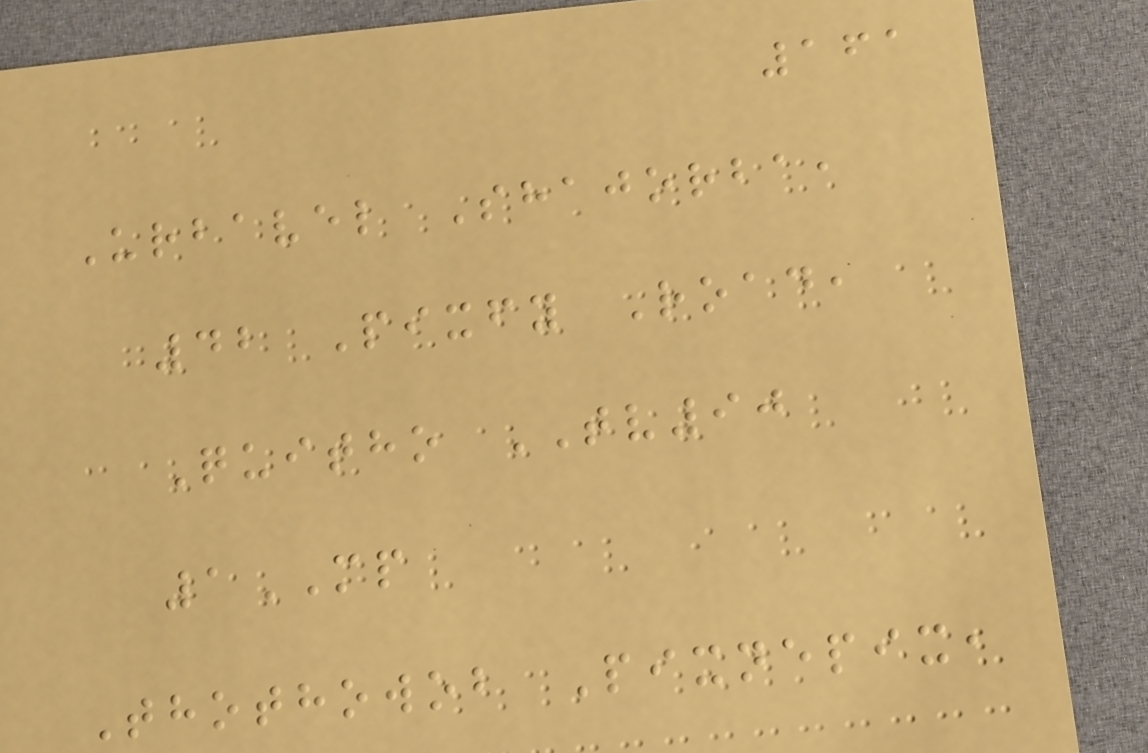161
Urbavel Shajorba,
42 Pixfy Road,
Quitho TV90
1MP
Thothowob Pixnepix,
